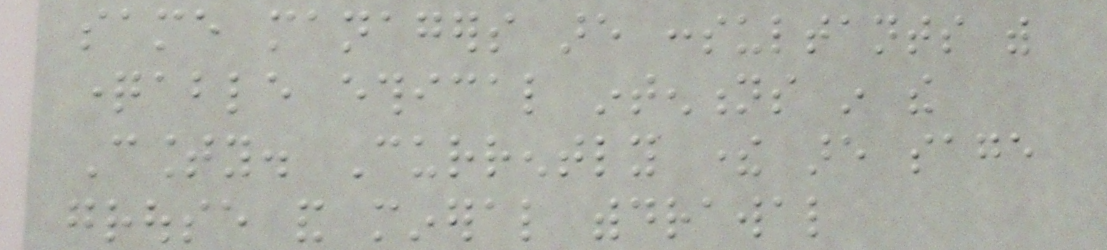same managers are consultants with
questionable ethical intentions in the
County. Currently there are sage
grouse and mineral withdrawal
